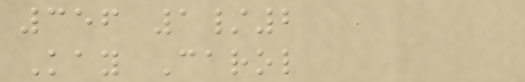356 1/2
Kay Carol
